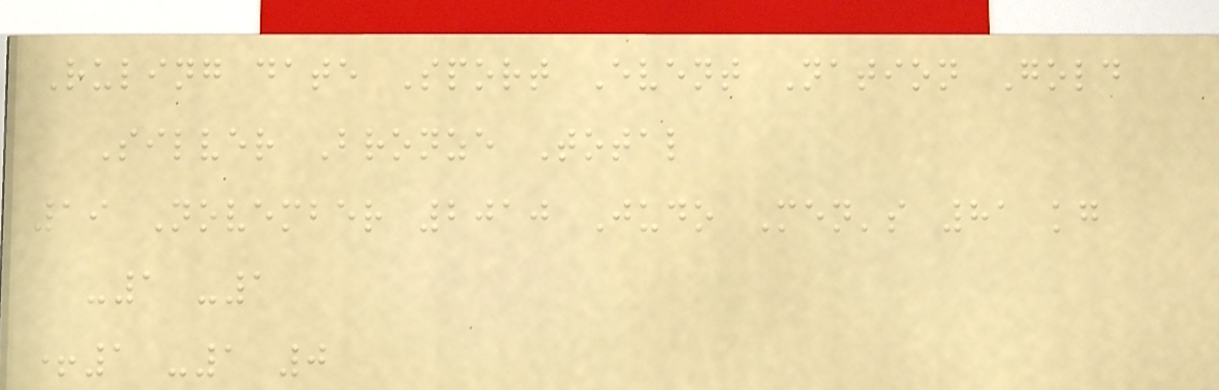Ruling date Sport Event Nation Gold
Silver Bronze Total
19 November 2010 Judo Men's 81 kg
-1 -1
+1 -1 0
